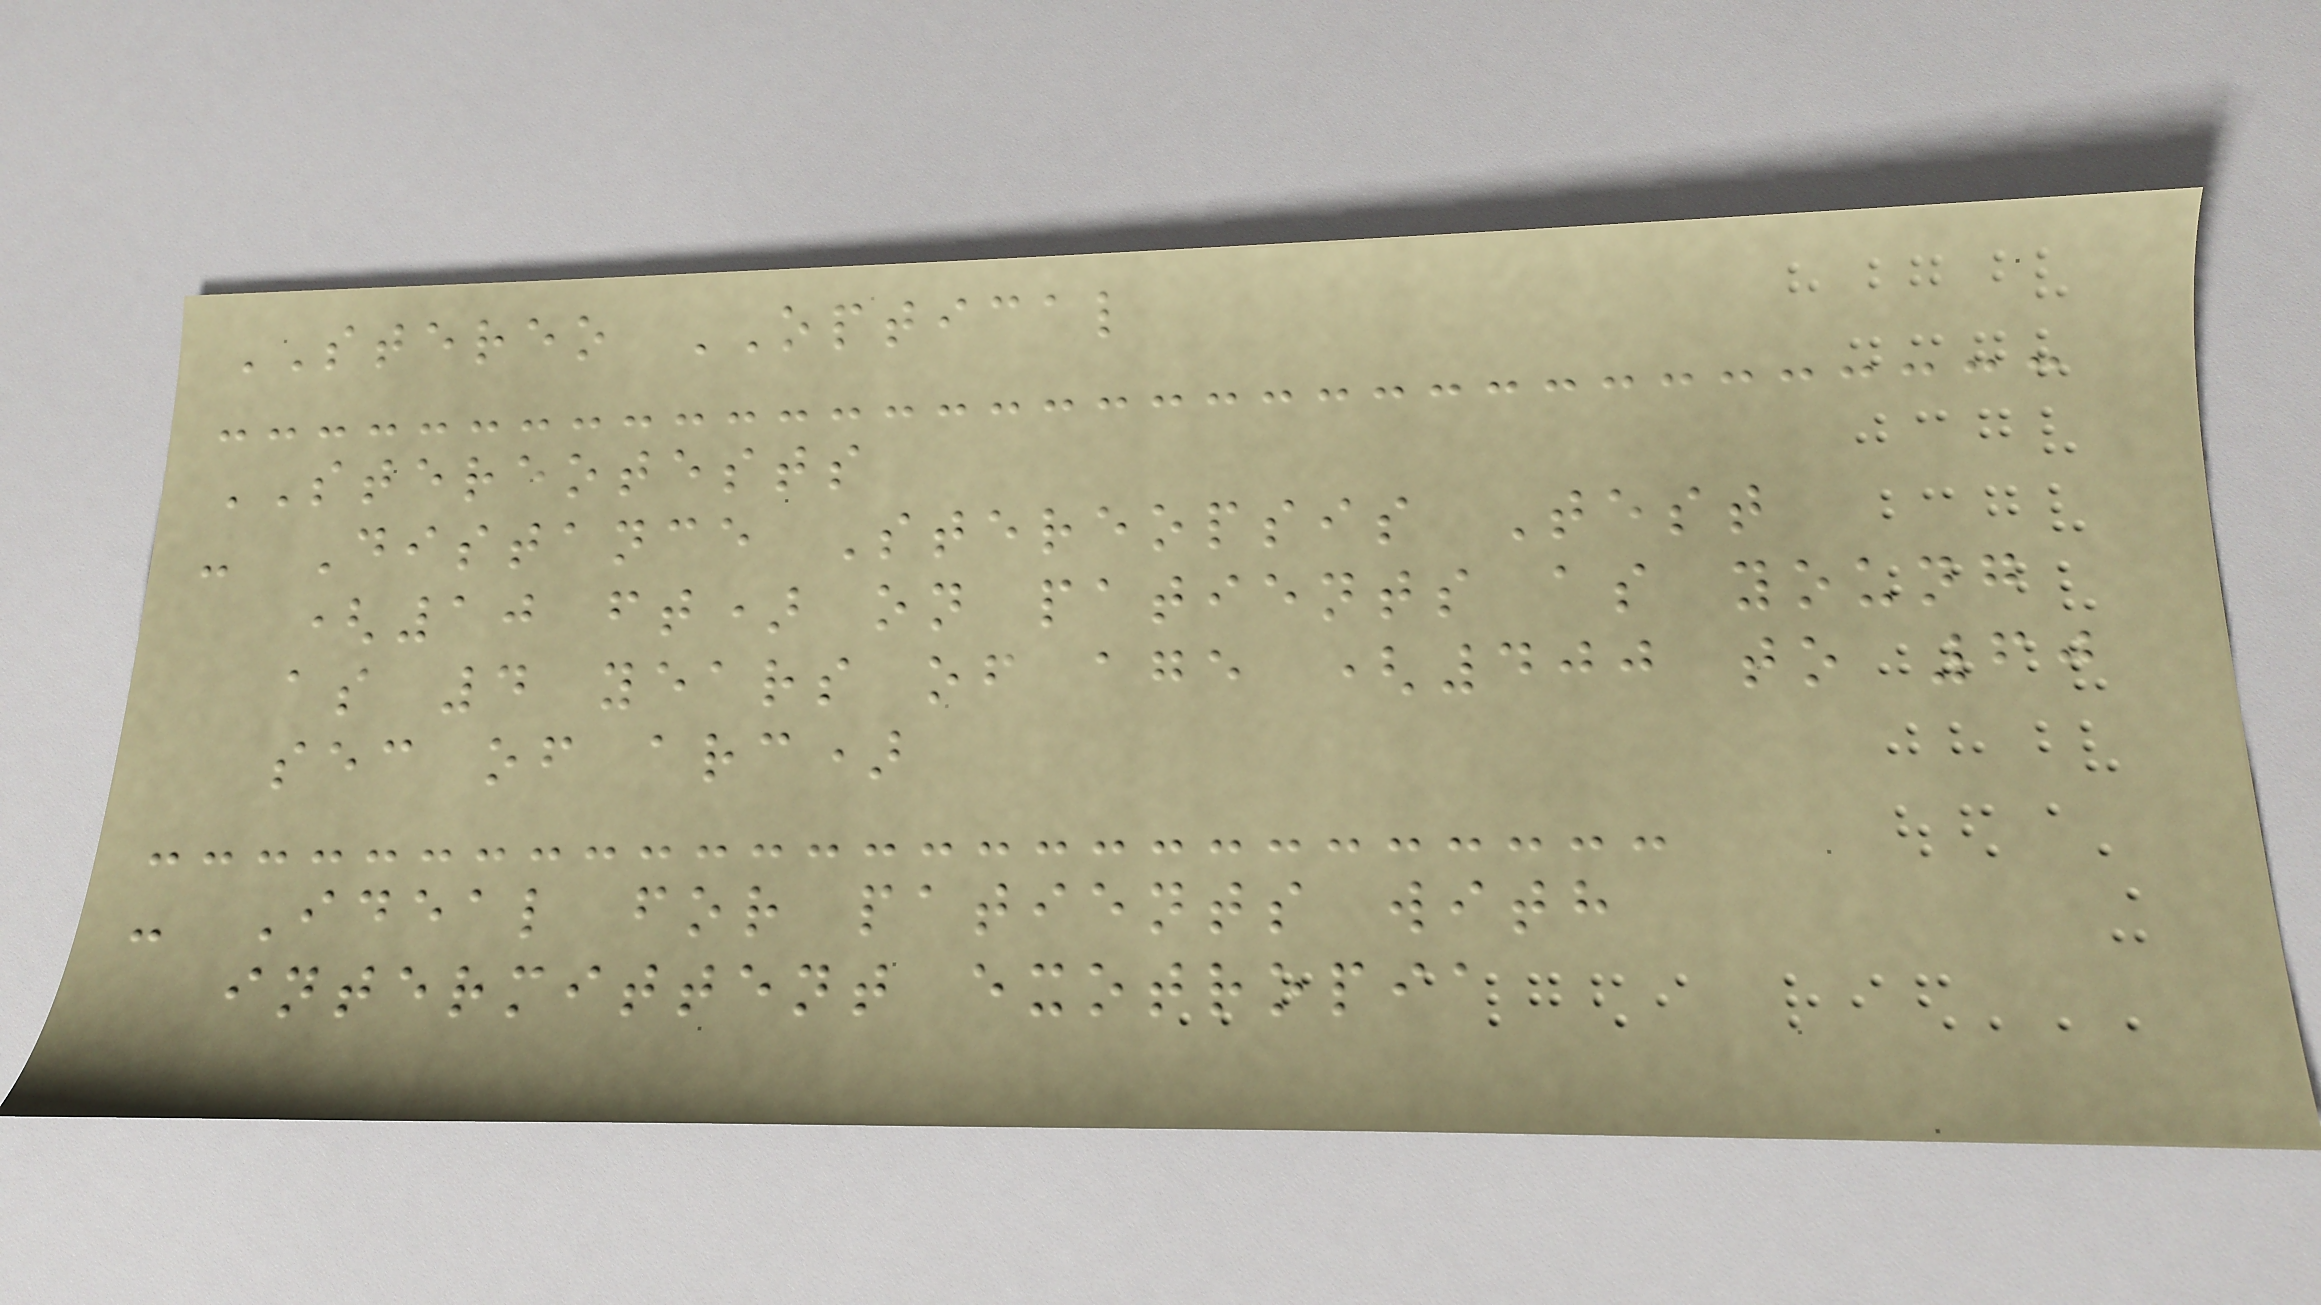STEREO OPTICAL
STEREOTESTS
- Distance Stereopsis Test
(10 ft) on patients as young
as 4 years of age (400 to 60
sec of arc)
- Ideal for patients with
intermittent exotropia
